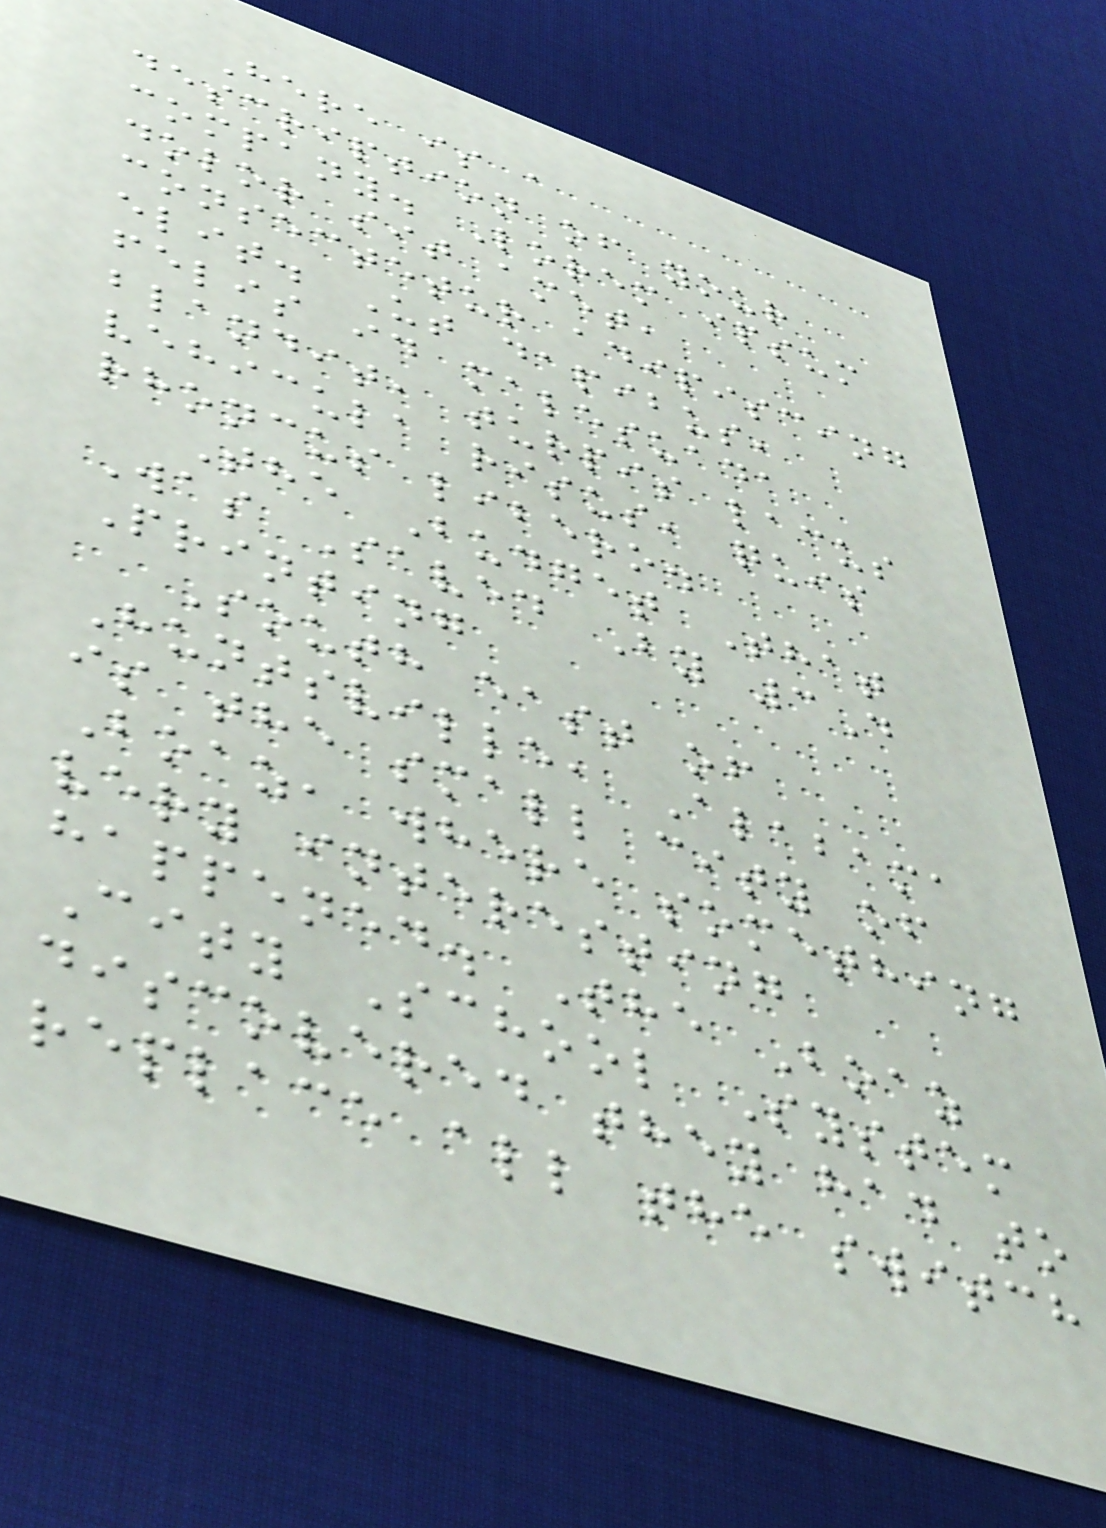Here is a
description of your
company. Lorem ipsum
dolor sit amet,
consectetur adipiscing
elit. Ut dapibus,
felis id malesuada
blandit, turpis lacus
vehicula risus, quis
rhoncus libero.
The Budget That
Was Saved By 3D
Printing
South east of
Huntsville, Alabama
is the small city of
Boaz, where something
very interesting
happened. The Boaz
City School System
discovered they had to
replace all the switch
